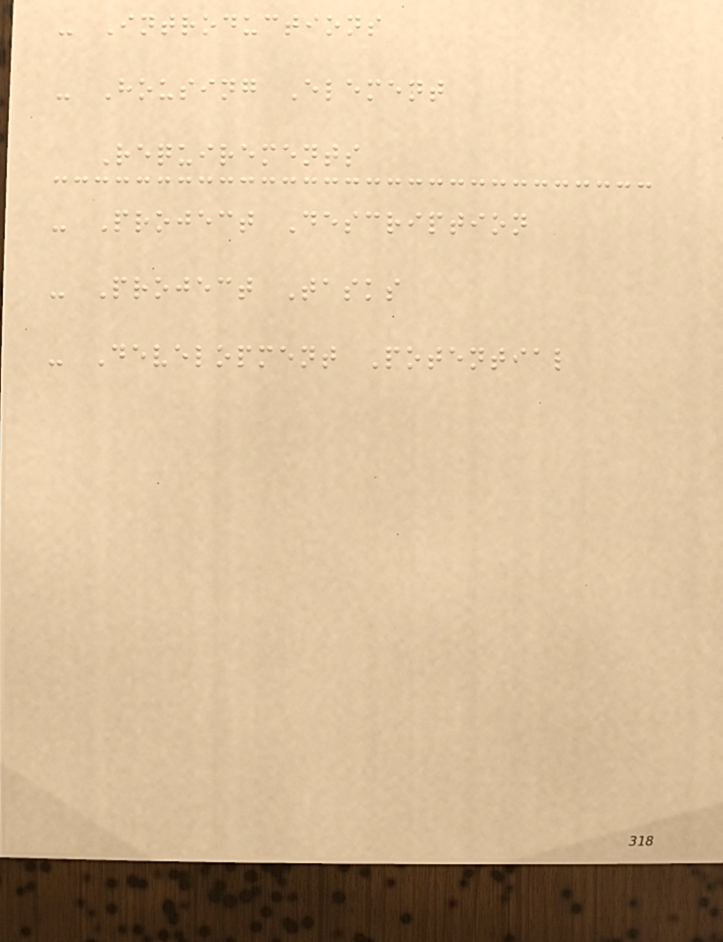- Introductions
- Housing Element
Requirements
- Project Description
- Project Tasks
- Development Potential
